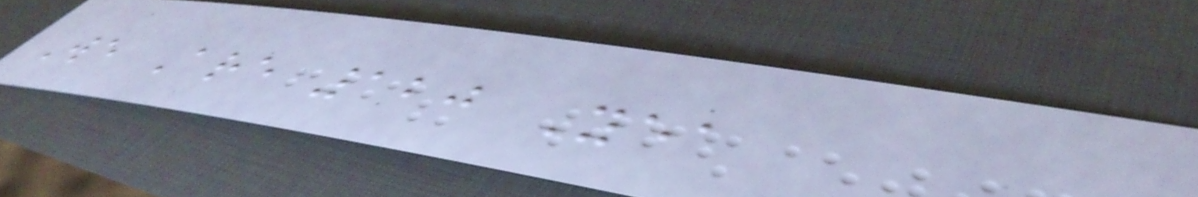We Are 120 Yea
